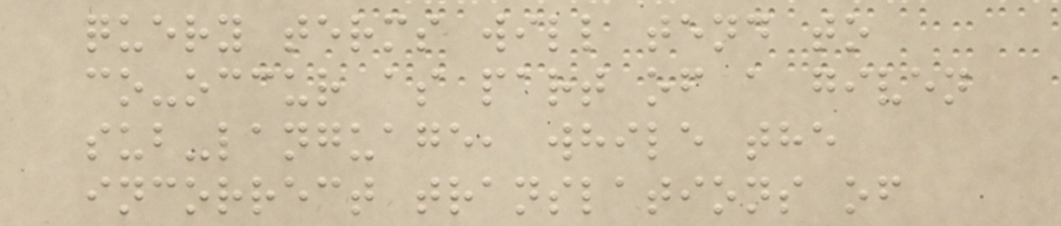query terms will tend to
co-occur as part of a given
sub-language, while the
incorrect translations of
